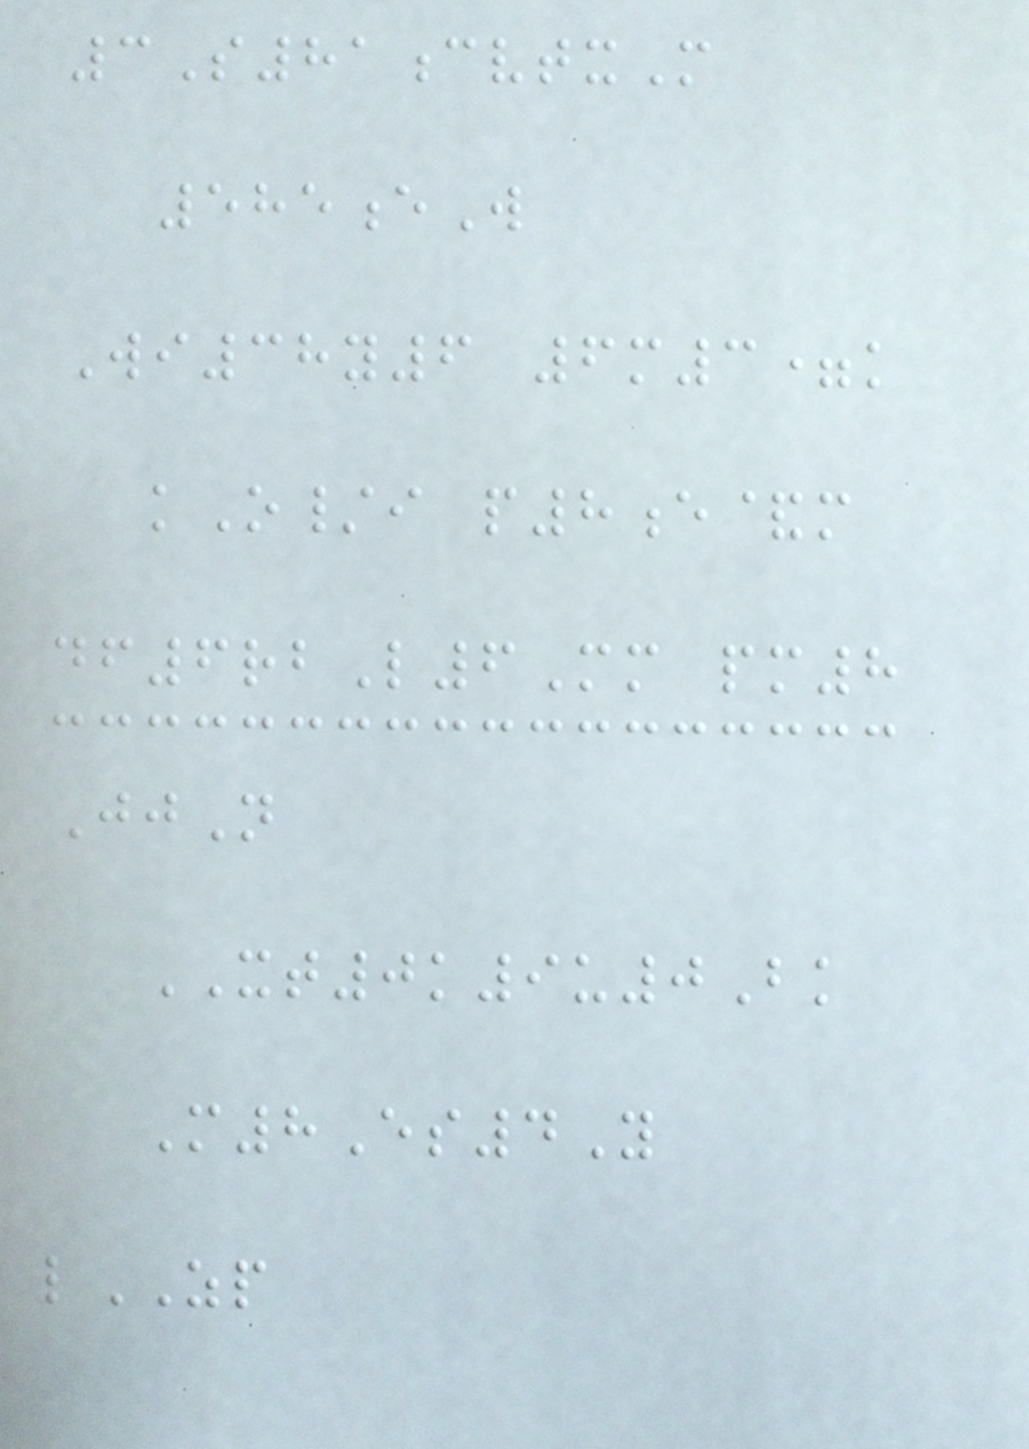3S81cvtxM
585eW
Wi38y6 6m3=k
kO/i p8e&m
df6rbL6Mm pm8
JjN
XT0k9u0Bk
M8Es4Y
lZP
